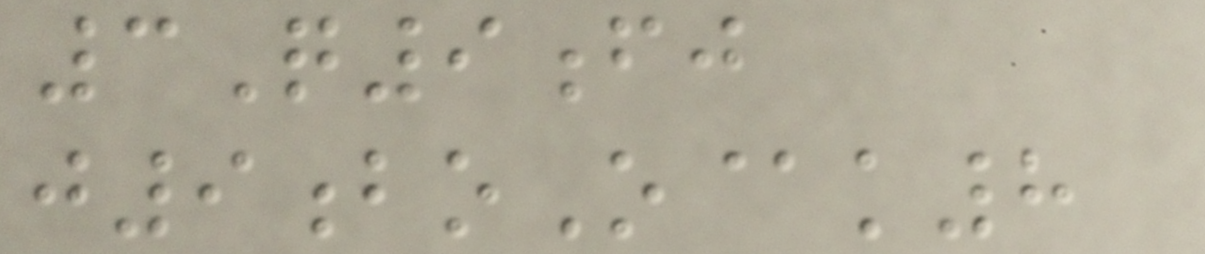3Q9fj
j9boO@k8
